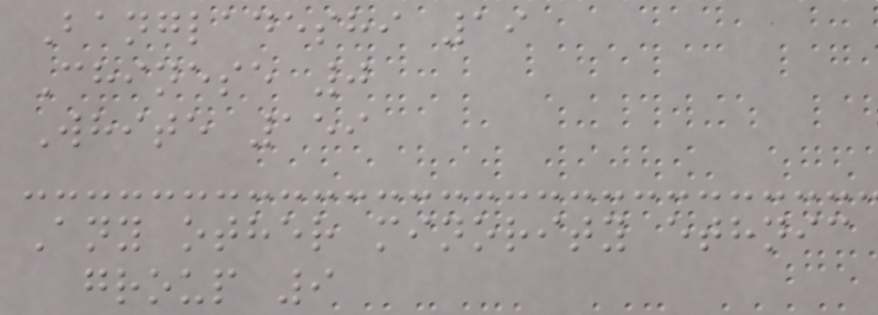Bangladeshi 19
Chinese 0
White 159
Any other minority ethnic
group 9
